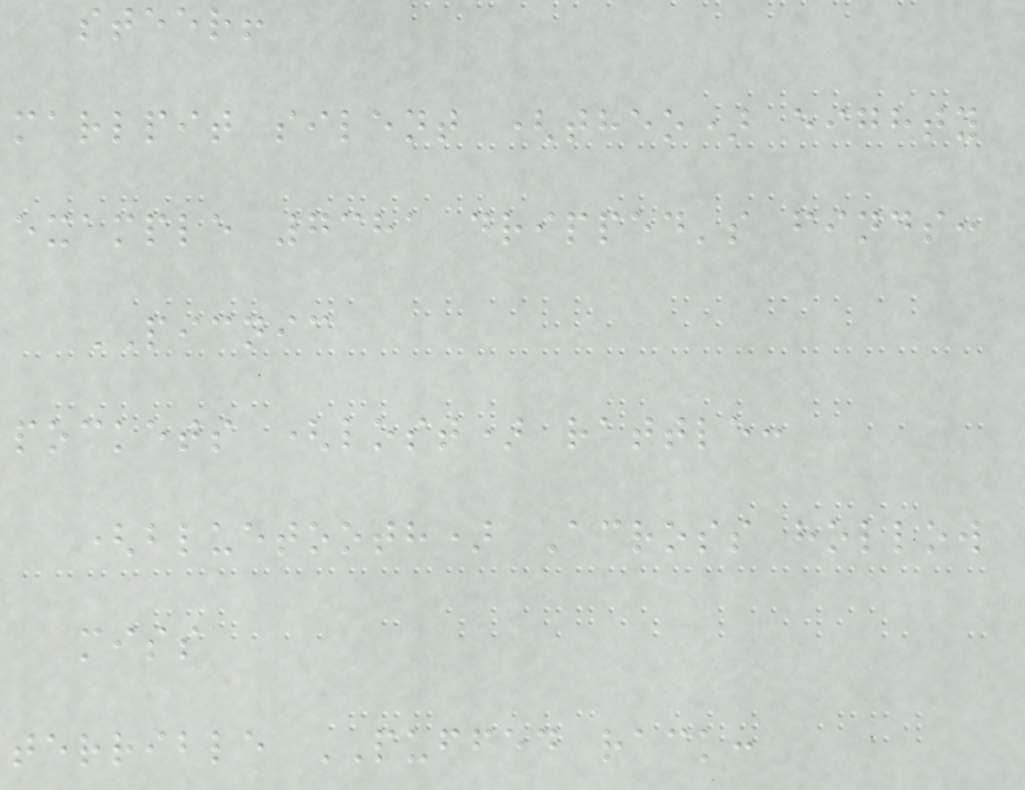steer!
marlpit silent (theo) eighty
example 7381 dripped's finds:
PICNIC
pockets (lost) rattle:
(bluetooth) Across hollow
miss
terrible PUFFED rack:
